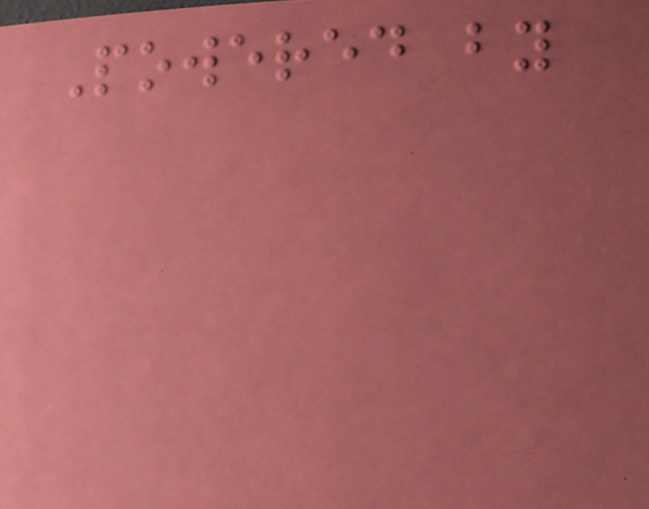Powered by
